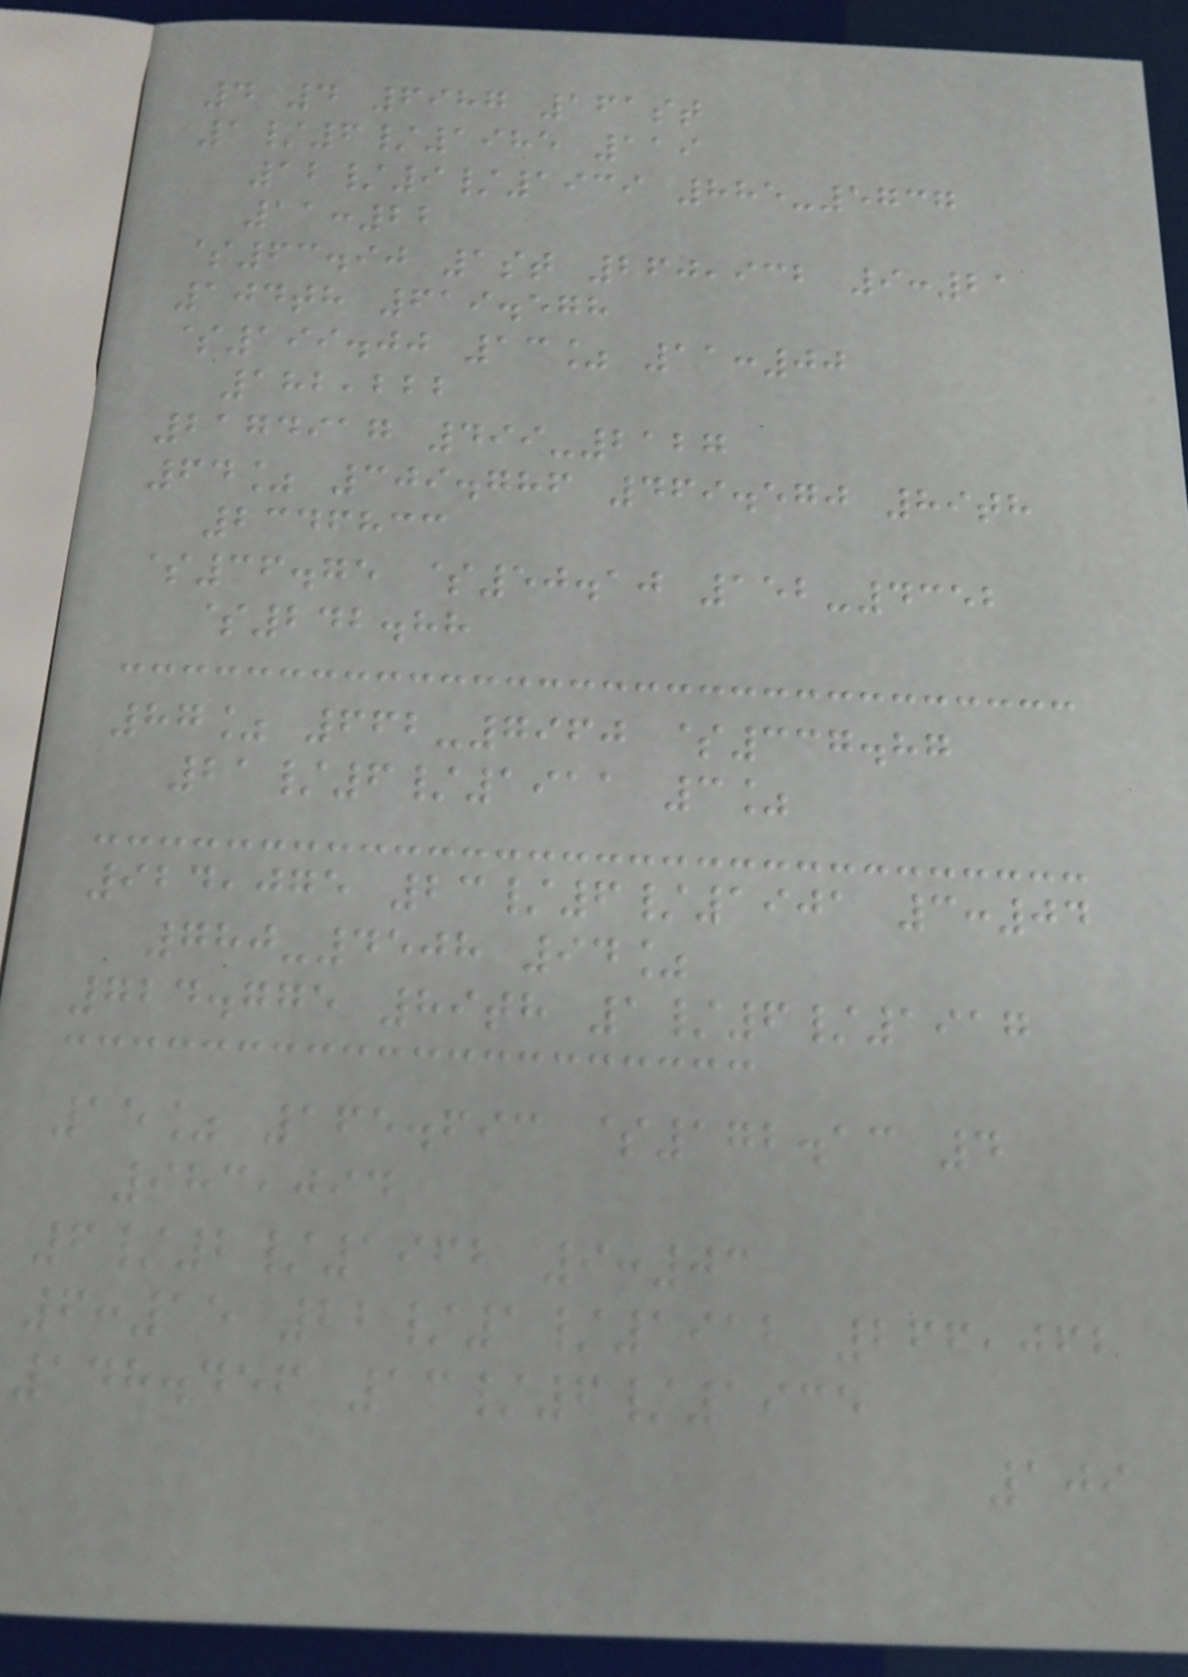4 4 6987 161st
1/6/1985 119
12/9/1939 885-5737
11:22
$63.90 1st 260,932 9:21
104th 619.578
$199.00 13% 11:00
182,222
2174917 499-2127
64% 309.786 469.570 89th
2346833
$36.75 $50.10 152-4352
$242.88
87% 662-7960 $337.87
21/6/1911 3%
924,075 23/6/1901 3:04
780-4508 94%
724.775 89th 1/6/1917
15% 165.693 $172.13 4
983,094
6/2/1962 9:03
6:15 22/1/1912 266,062
148.456 13/6/1935
109
